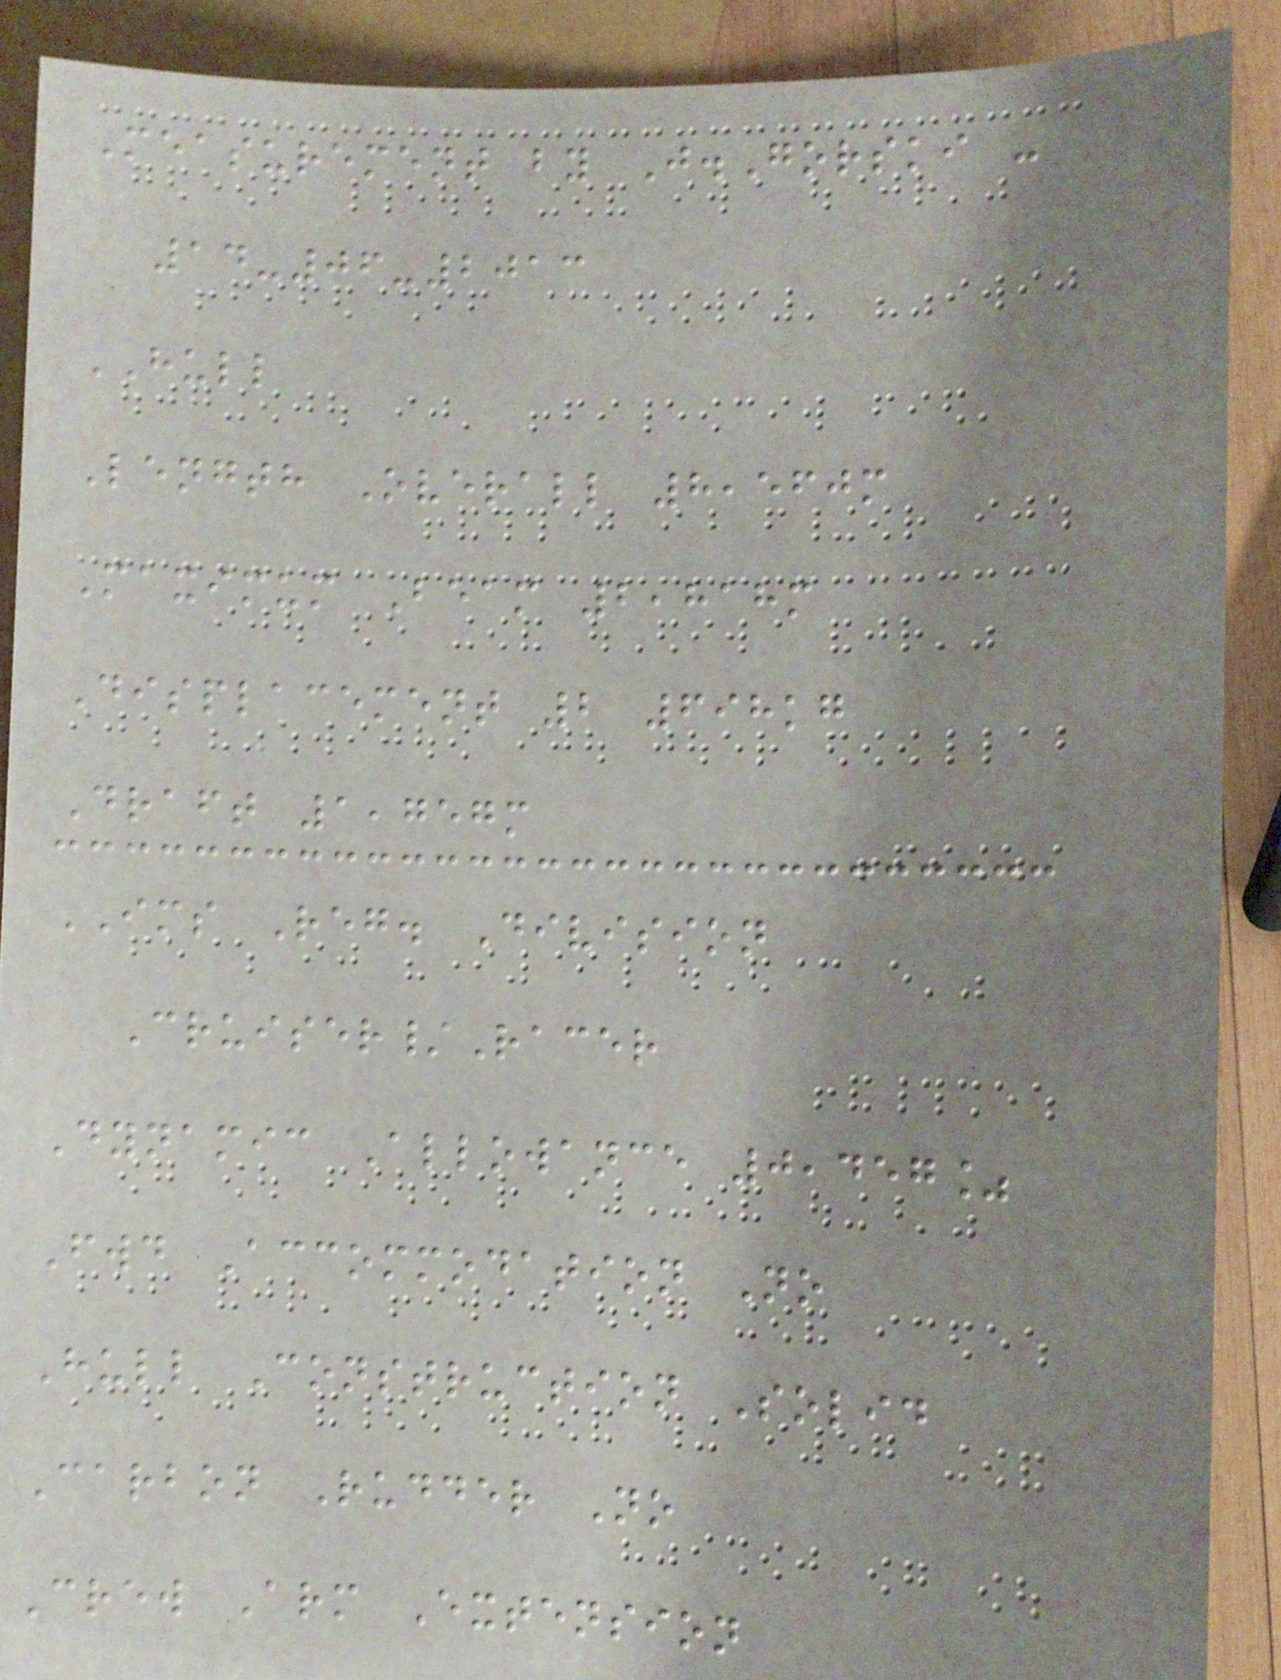Measurement by J.Gorski -
14-06-2013
HULL
Length Overall 8,560m
Maximum Beam 2,818m
Displacement 2 698kg
Draft 1,757m
IMS Reg. Division
Cruiser/Racer
Dynamic Allowance 0,457%
Fwd Accommodation No
Hull Construction Solid
Carbon Rudder No
Crew Arm Extension
